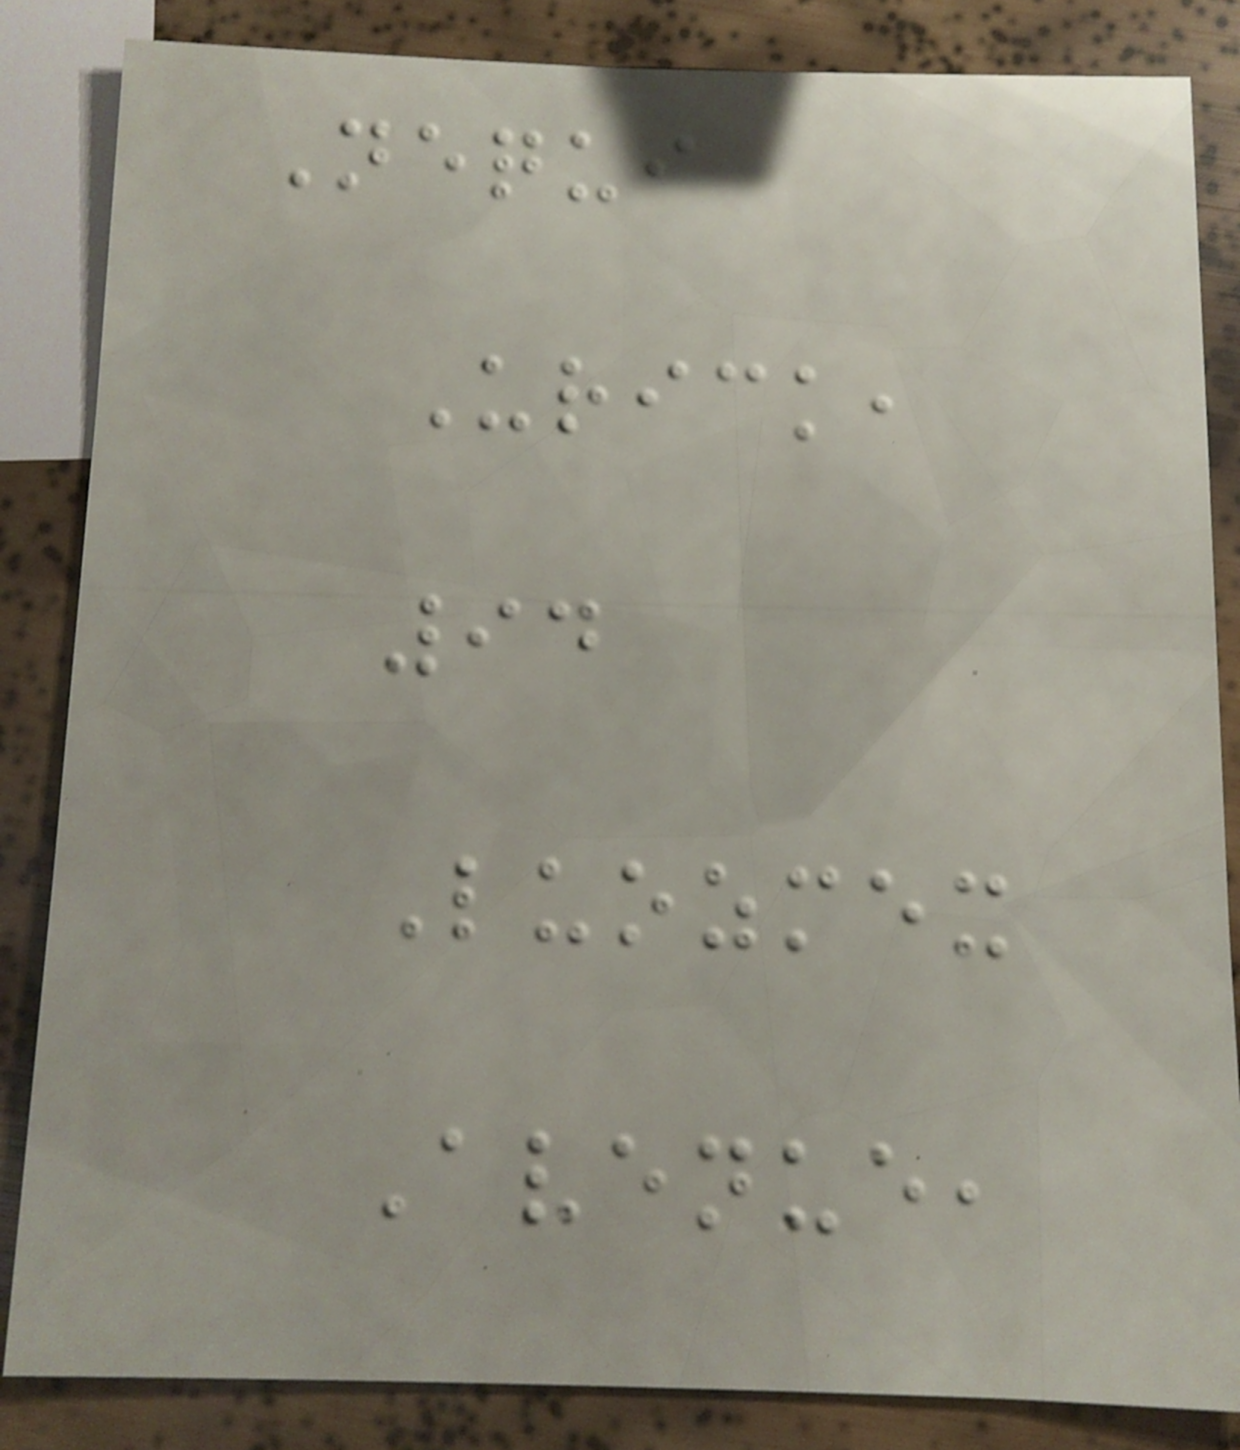Nequi
Urick,
94
Luozmex
Avenue,
